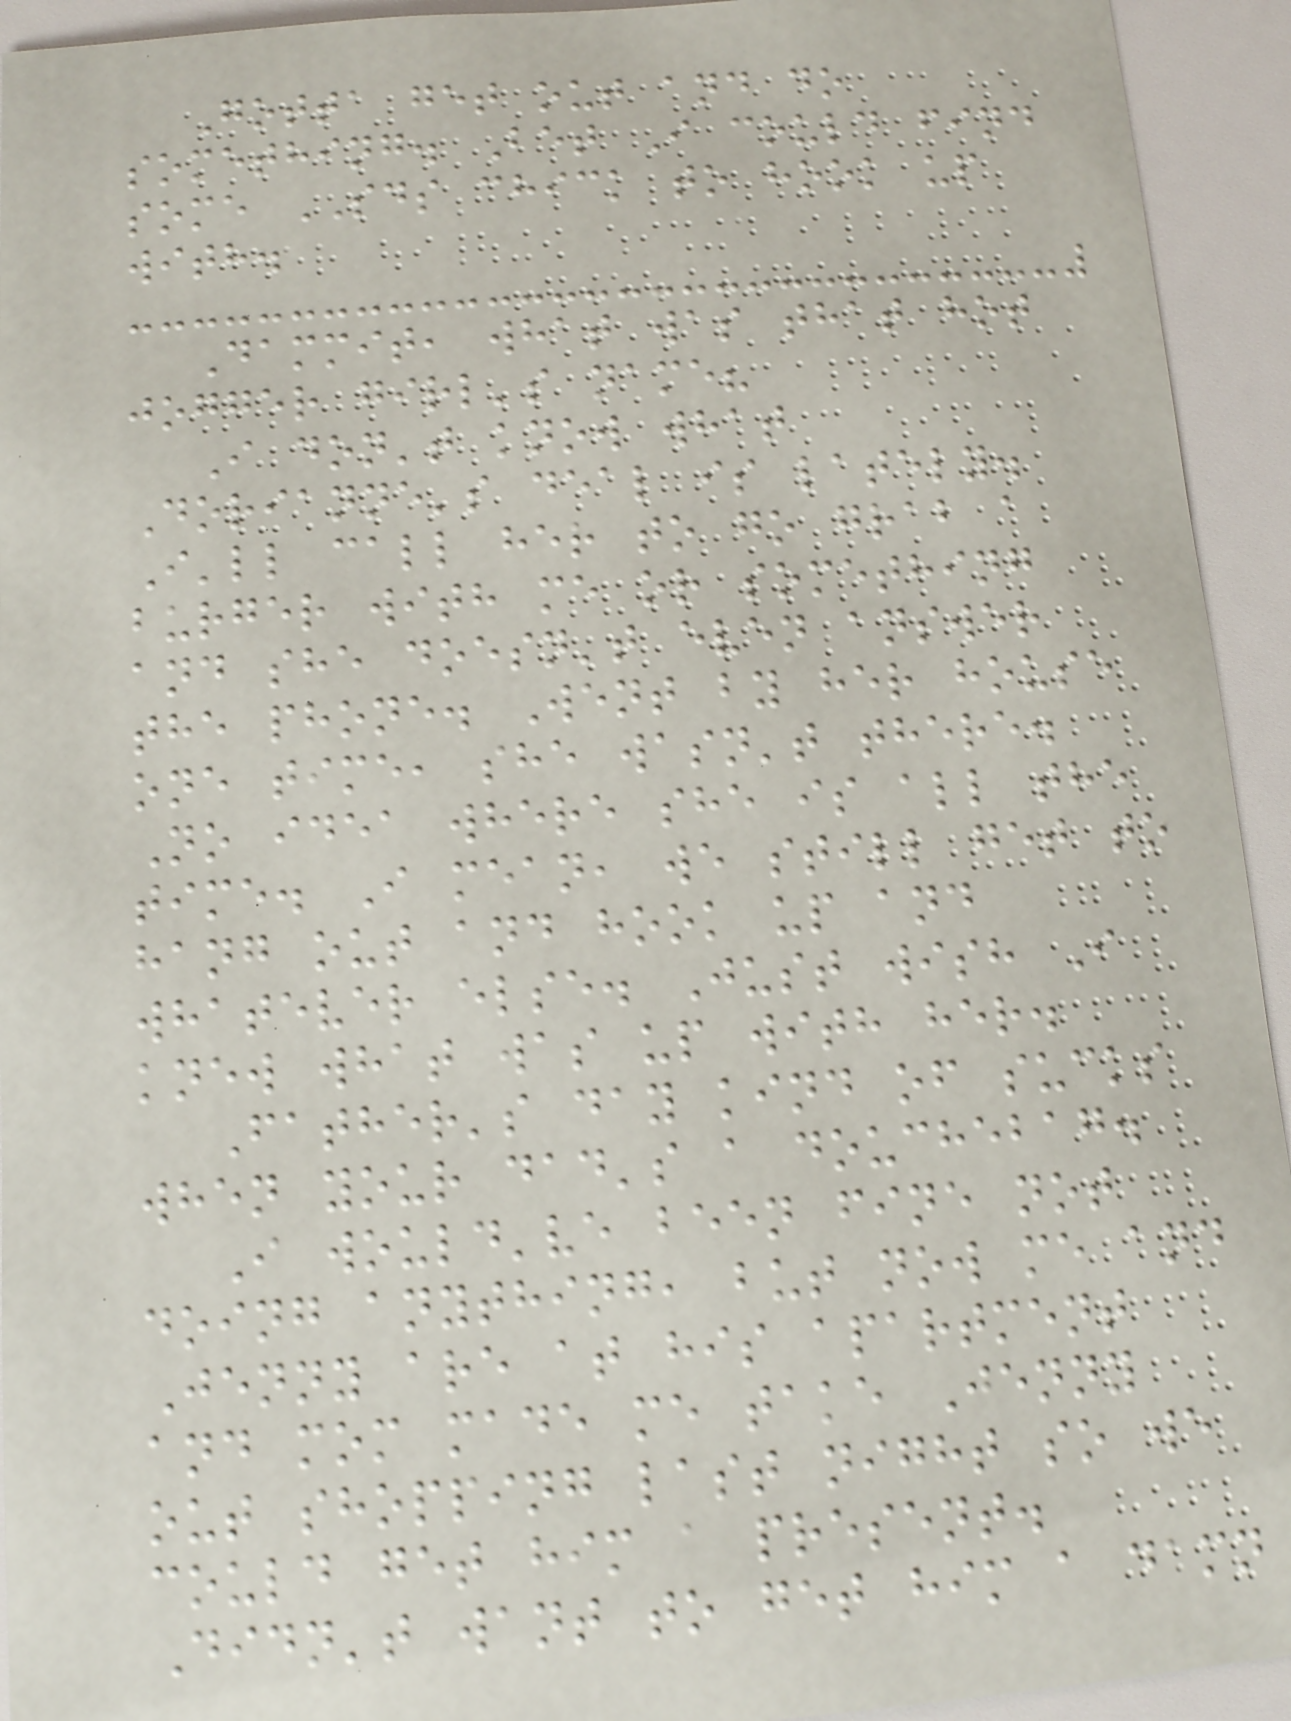Gotta get out and do
something. Bet I could find
some SDS chick to hook up
with.
Dammit, what was that hot
jogger girl's name?
I don't know what
Dorianne's deal is lately.
I'll call her to go grab a
burger with me or something
and she doesn't even answer
the phone. Went by her house
one time, she wasn't there.
No idea where she is all the
time. I mean, we still get to
hang out and hook up and
whatever else. Just wish I
knew what was up with her.
Father's day kind of sucks
when your dad's a douchebag.
I would've been fine not
doing anything, but now me and
Jenny are at his apartment
and mom made me take Jenny
out shopping last night so we
could get him a present.
Didn't want to get him a damn
